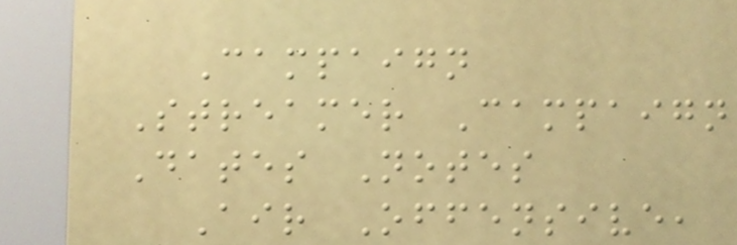Campaign
Streamer Campaign
Dates Notes
Air Offensive,
